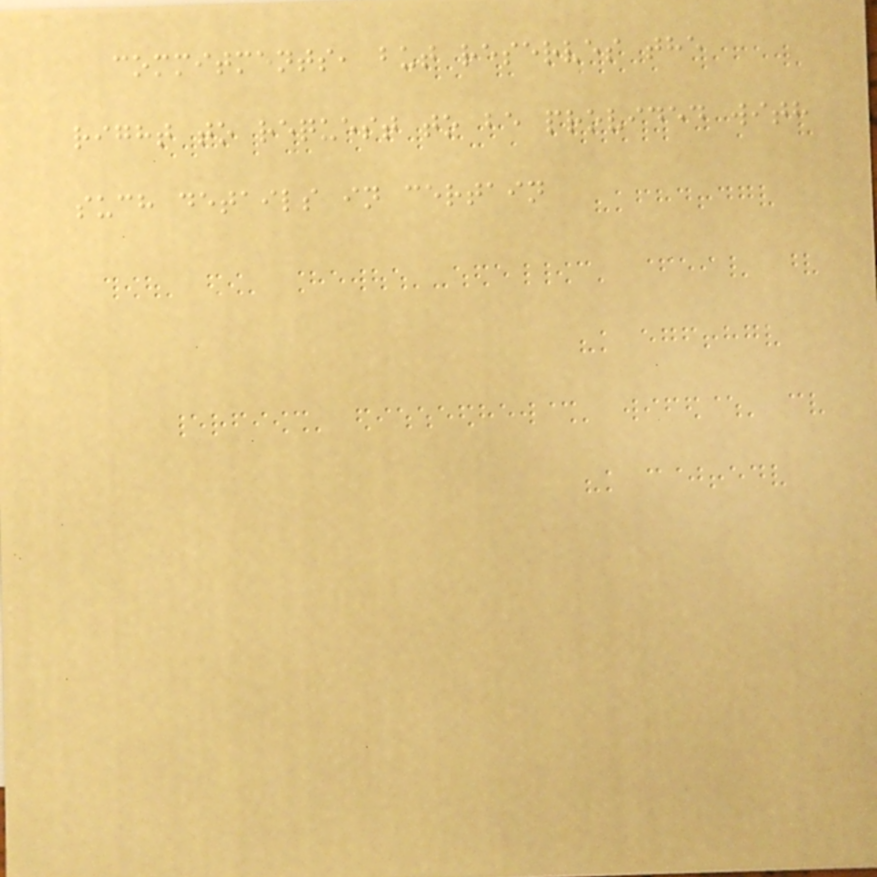commitments, but reserves the
right to request to be provided with
such details in certain
